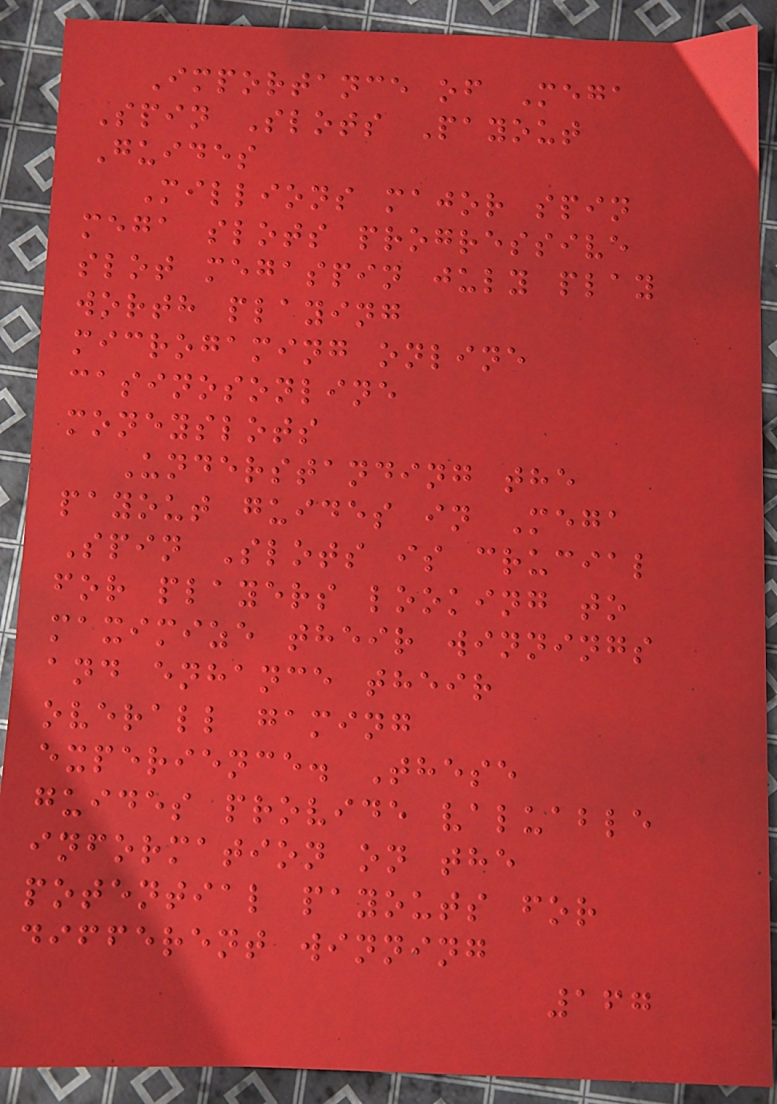Importance of Mega
Spin Slots Payout
Guides
Millions major spin
mega slots progressive
slot megaspin july play
worth playing
microgaming online
casinosonline
moneyslots
Understanding the
payout guides in Mega
Spin Slots is crucial
for players looking to
maximize their winnings
and enhance their
overall gaming
experience. These
guides provide valuable
information on the
potential payouts for
different winning
167
